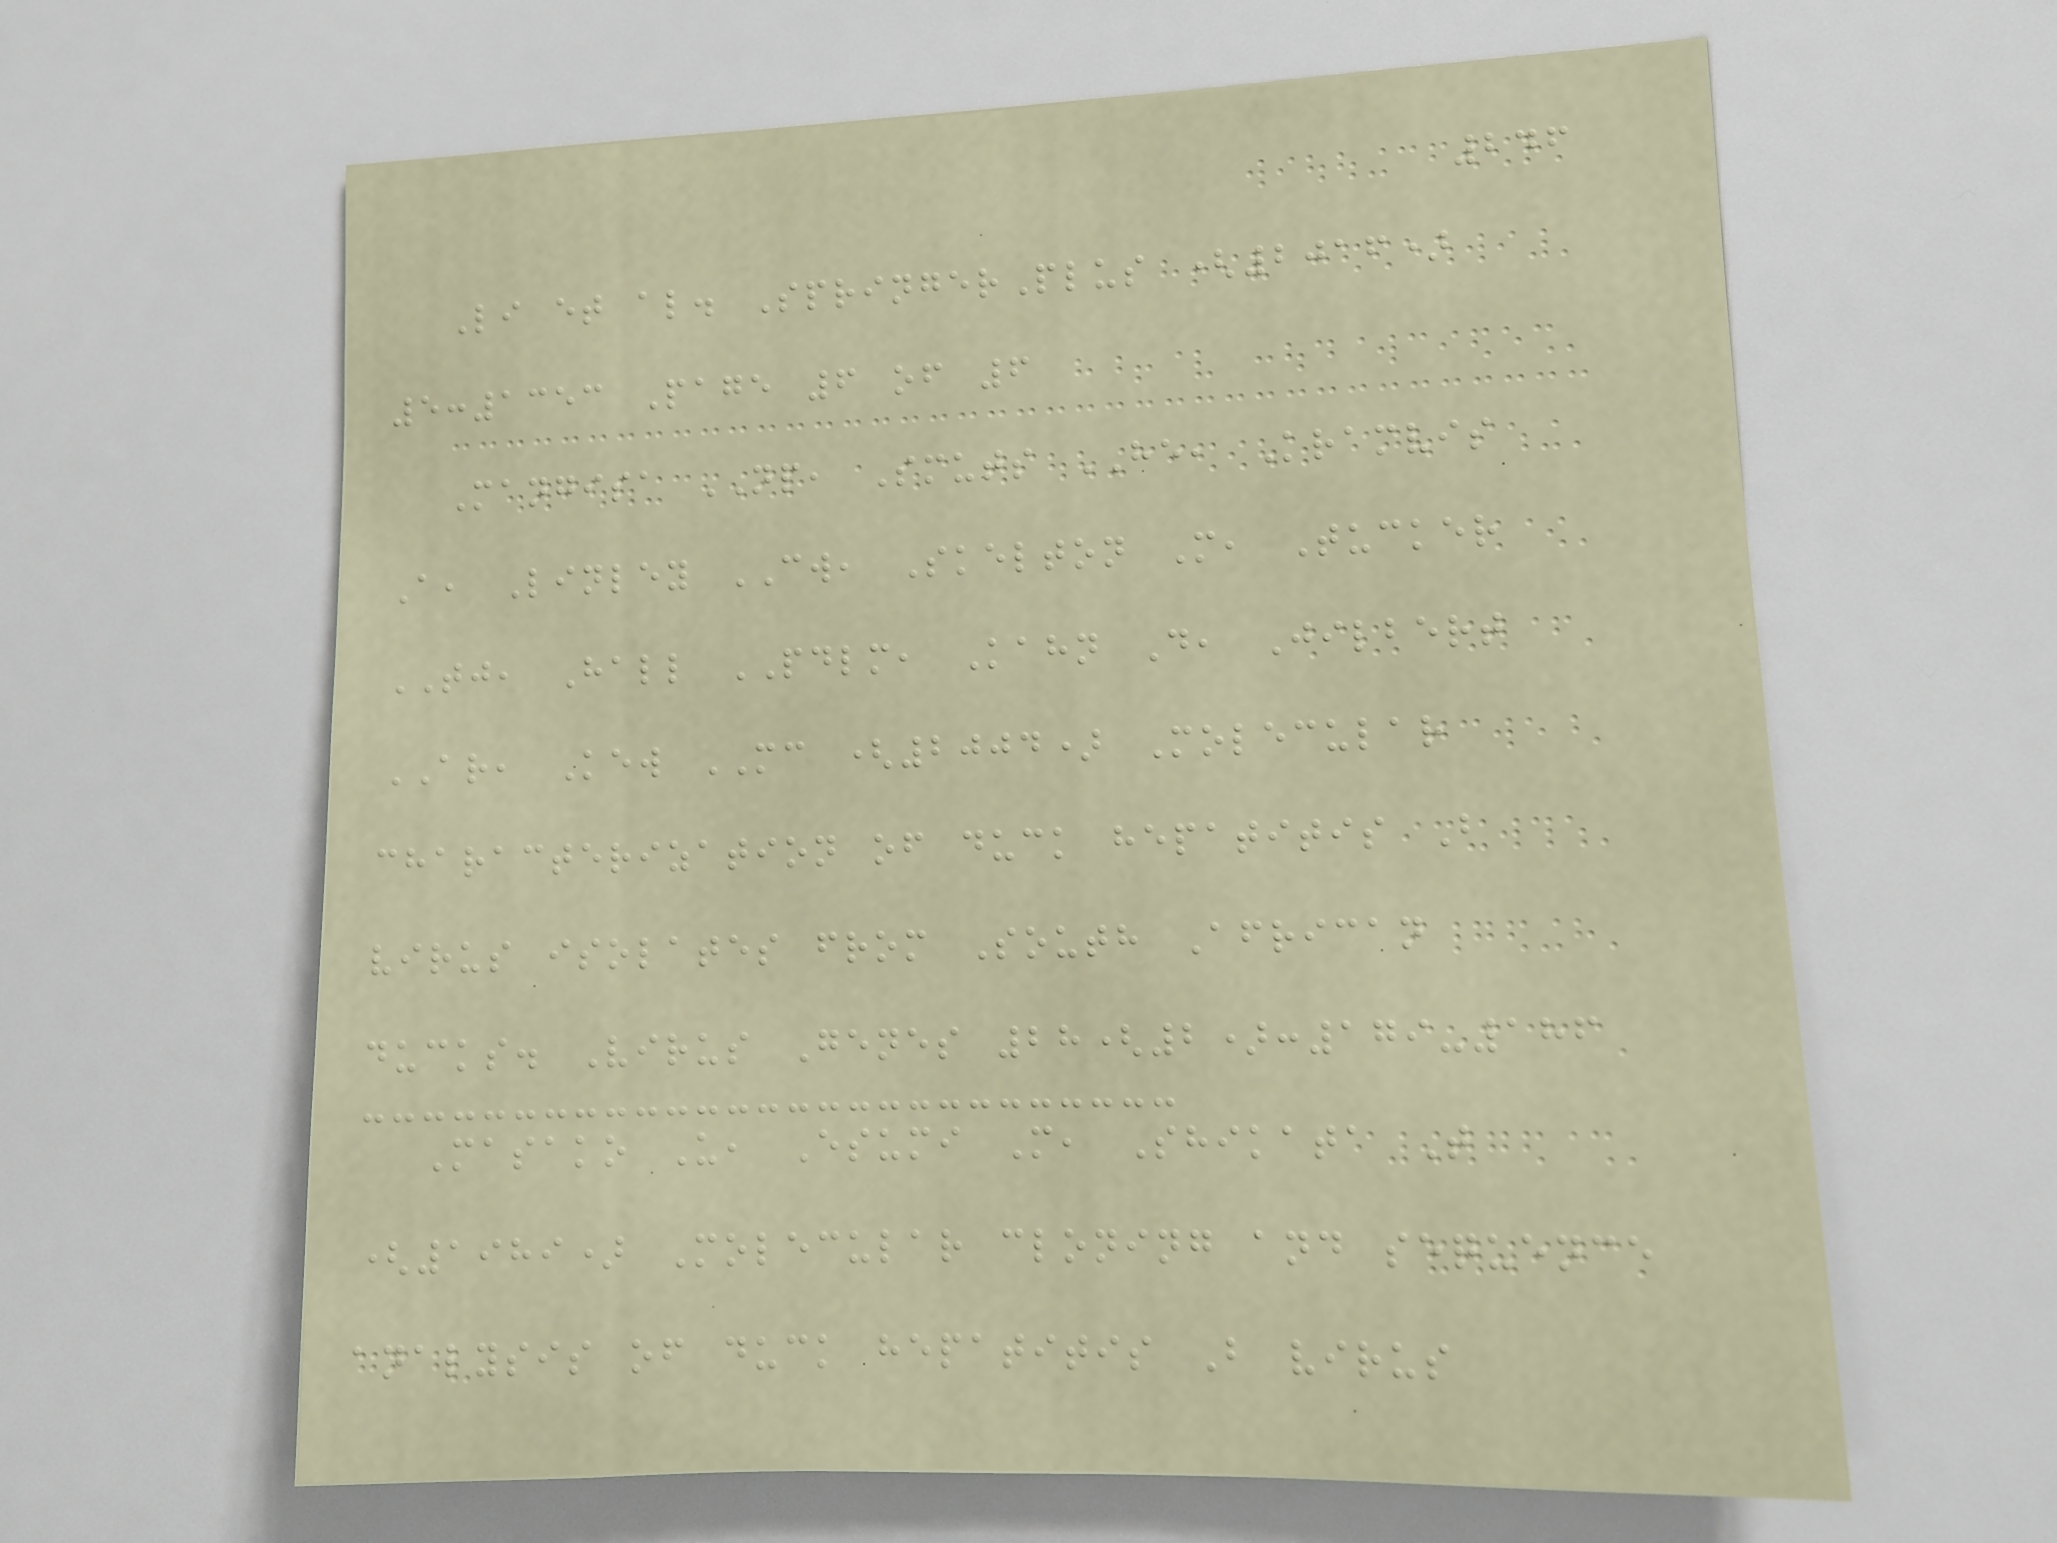246
Li et al. SpringerPlus (2016)
5:1353 Page 6 of 6
Mangisa NP, Smuts HE, Kramvis
A, Linley CW, Skelton M, Tucker
TJ, Hall PDLM, Kahn D, Jilbert
AR, Kew MC (2004) Molecular
characterization of duck hepatitis B
virus isolates from South African
ducks. Virus Genes 28(2):179-186
Masako U, Esumi M, Shikata T
(1989) Molecular cloning and sequence
analysis of duck hepatitis B virus
